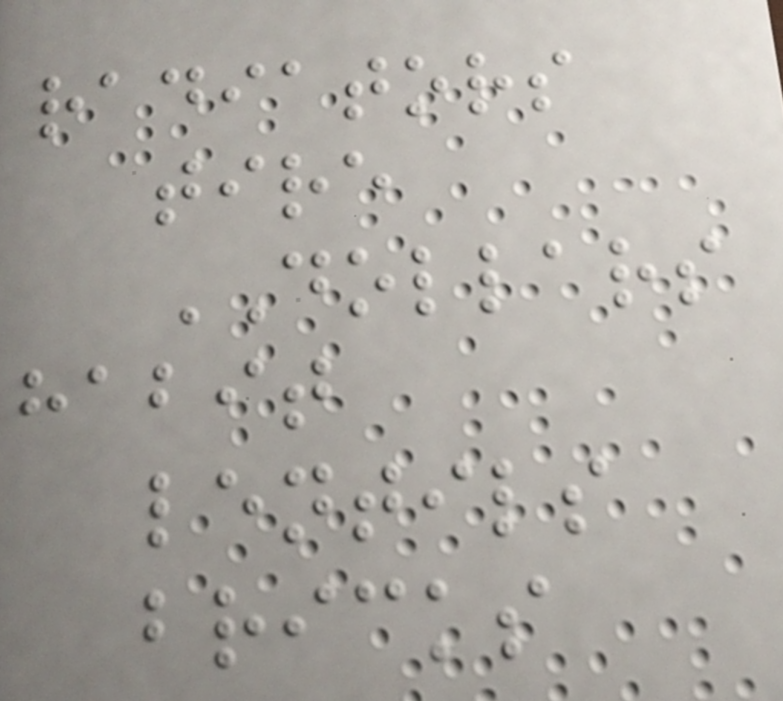radiators
tire
DOLLARS
habit
lentils
bricks
